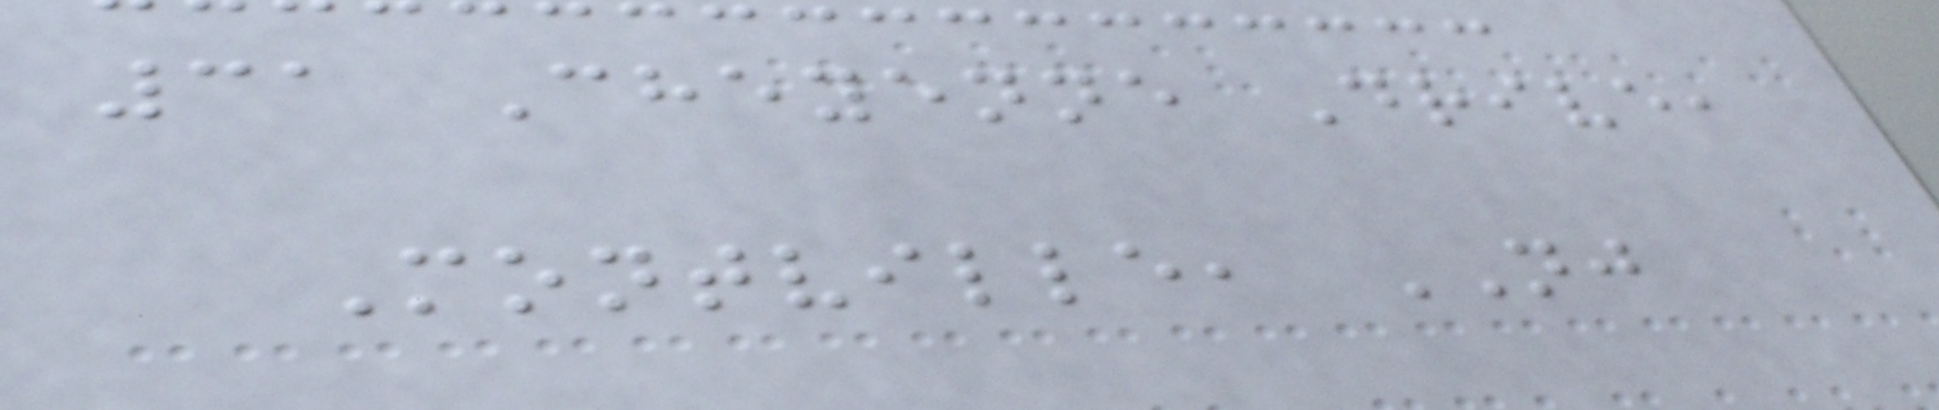31 Cheyenne Drive,
Montville, NJ
